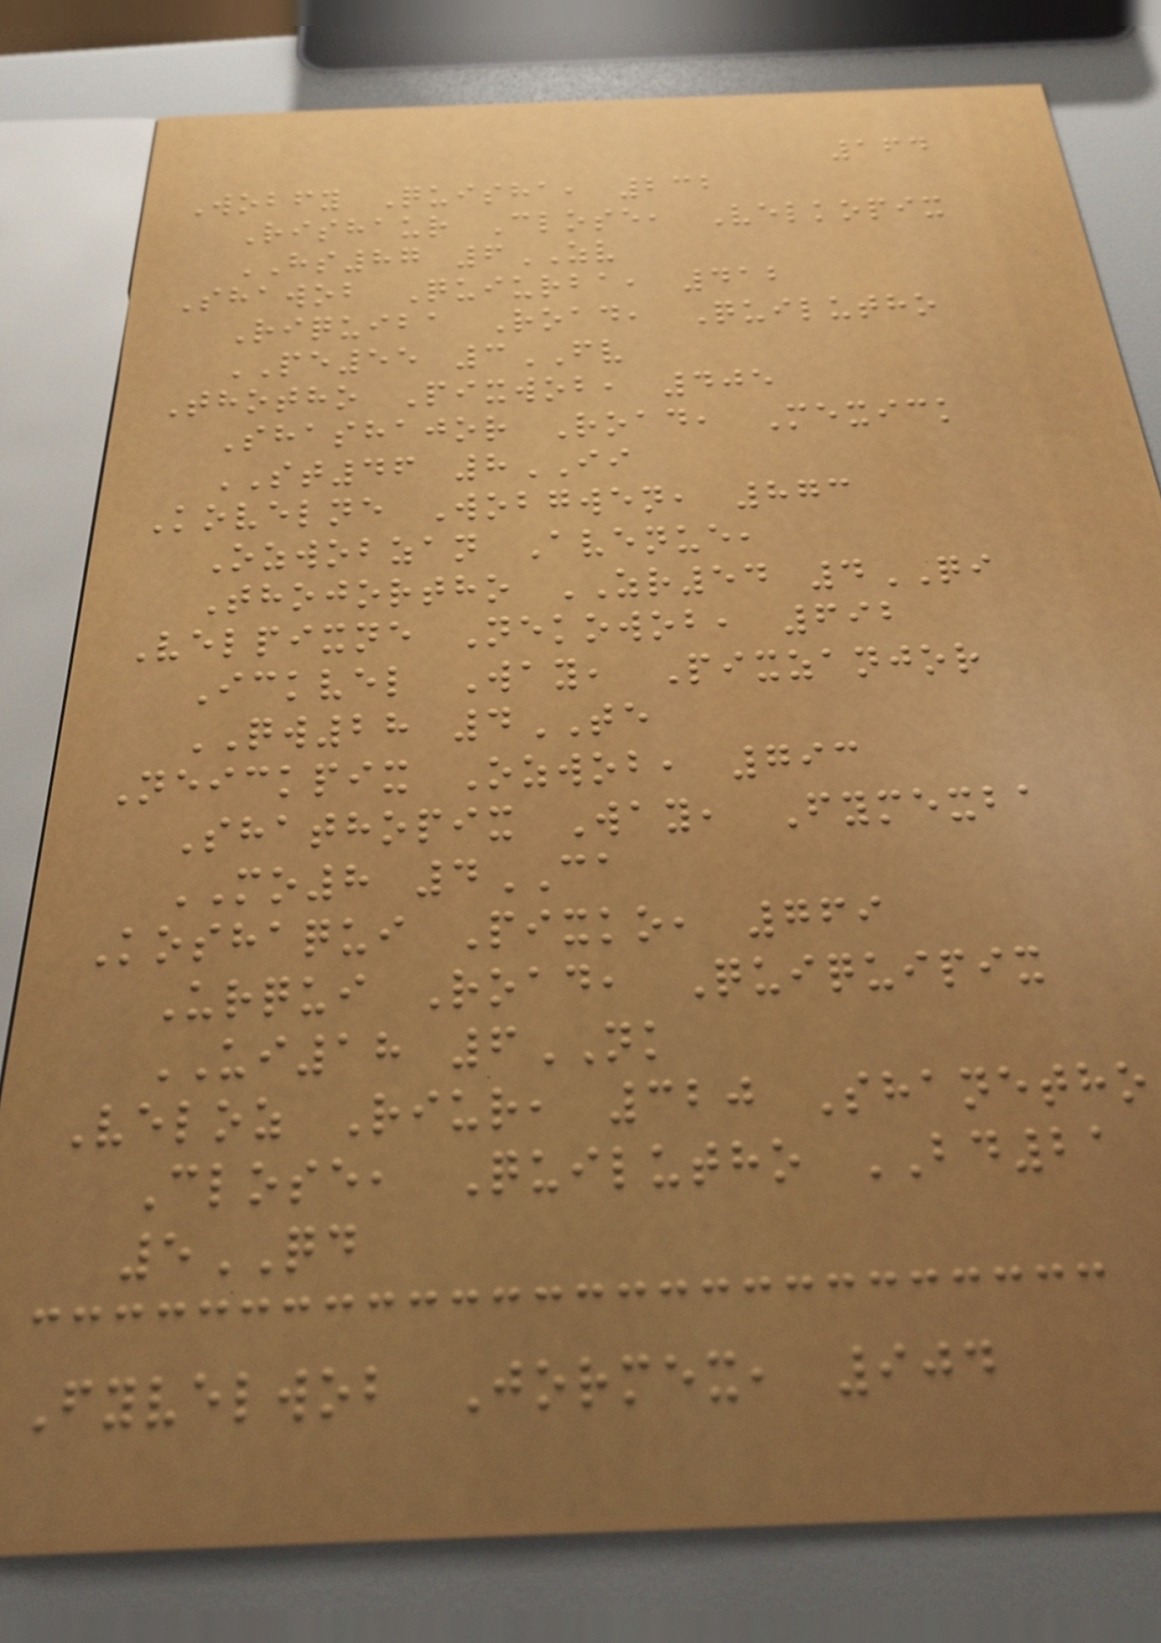164
Wobfy Quisha, 232
Rishaur Close, Velkopix
HS87 6ZV
Shawob Quiurba, 412
Riquiba Road, Quilutho
PE55 3FV
Thotho Pixwob, 405
Shashajor Road, Mexick
ST46 8II
Kovelne Wobgwen, 873
Ozwobzan Avenue,
Thojortho ZR54 4QI
Velpixne Nekowob, 692
Ickvel Way, Pixzanjor
QW28 4TE
Neickpix Ozwob, 793
Shathopix Way, Fymexba
MO8 4CA
Koshaqui Pixko, 769
Urqui Road, Quiquipix
UI18 6NK
Veloz Riur, 320 Shanetho
Close, Quilutho BD21
5QD
Fyvelwob Jormex, 904
